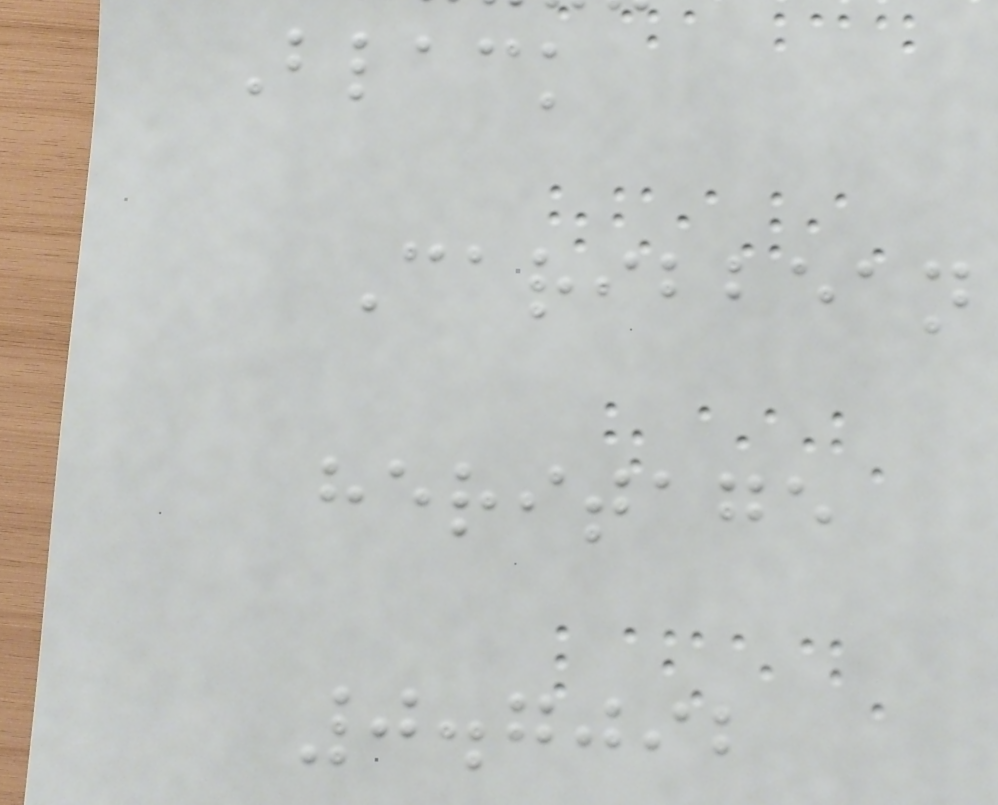Black
Caribbean
heritage
0.7092
